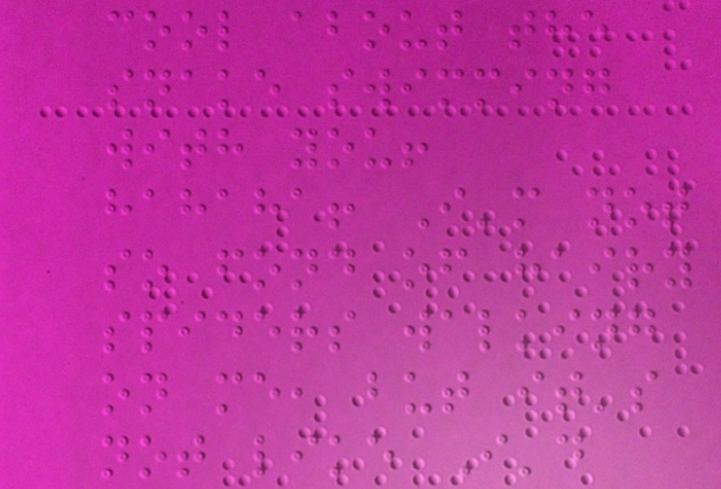cool about the
snake swimming
with you!
hahaha! I'm not
so fond of hairy
spiders walking
on me, but it's
not like I'd
